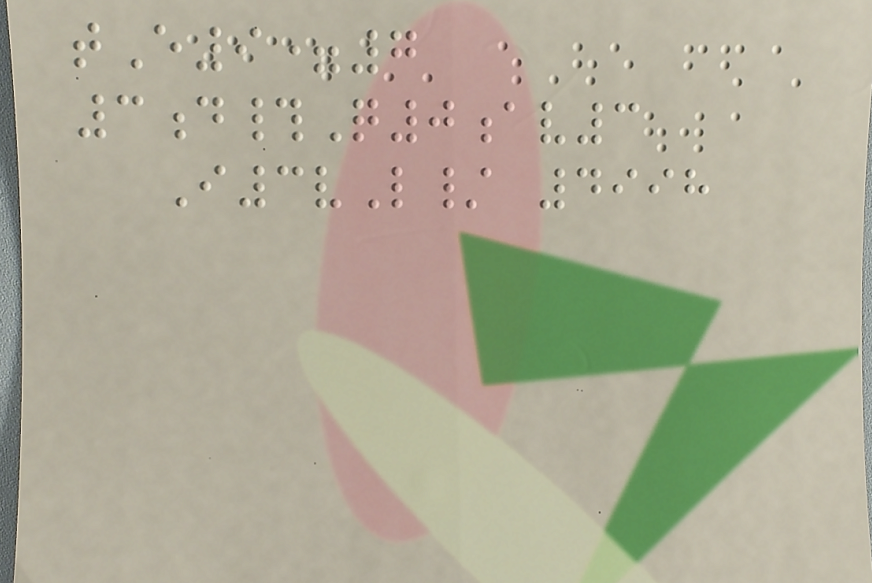tE9=7
3d#Q0av3
I3vL/ 4998
